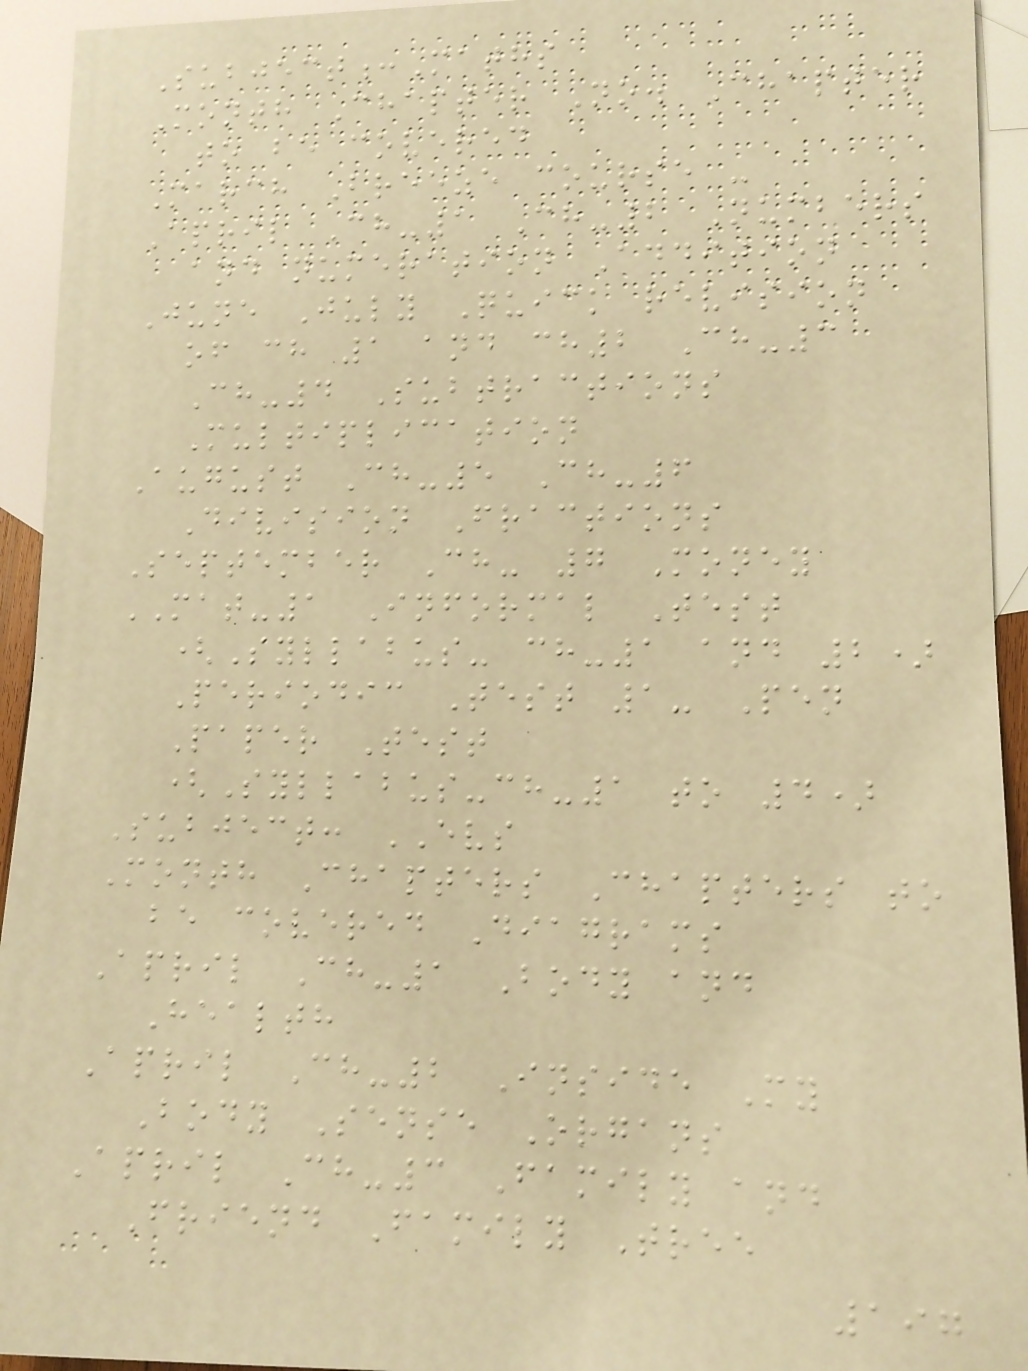Subject:Maths
Month Chapter No. Chapter
to be covered
March Breeze course -
April Ch-1 Ch-2 Numbers
and numeration Addition
June July Quick revision
of ch 1 and ch2 Ch-3
Ch-4 Subtractions
Multiplication
August Ch-5 Ch-6
Division Fractions
September Ch- 7 Money
MAT-1 Informal Test
(Syllabus- ch-1 and 2)
Periodic Test 1- Pen
Paper Test
(Syllabus-ch-1 to 4)
Subject: EVS
Month Chapters Chapters to
be covered Diagrams
April Ch-1 Body and
Health
April Ch-2 Inside My
Body Sense Organs
April Ch-3 Family and
Friend Family Tree
197
